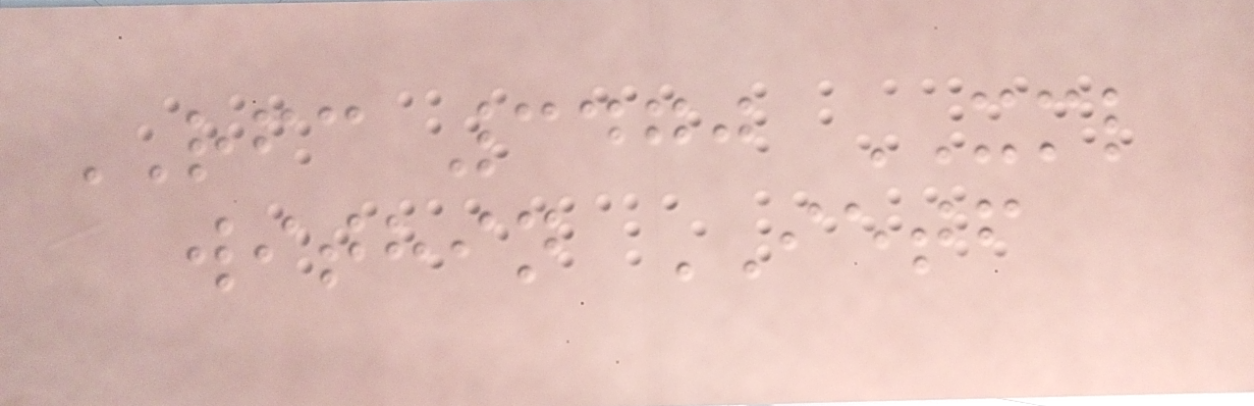RFC 3470 XML
within IETF
